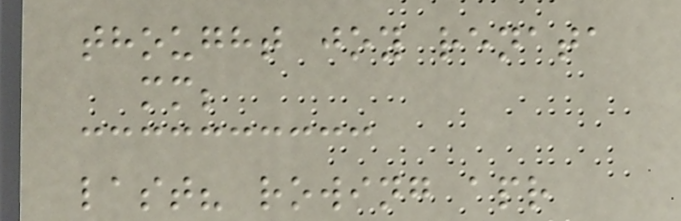thought joy renata
mm;
last? rowing apr
